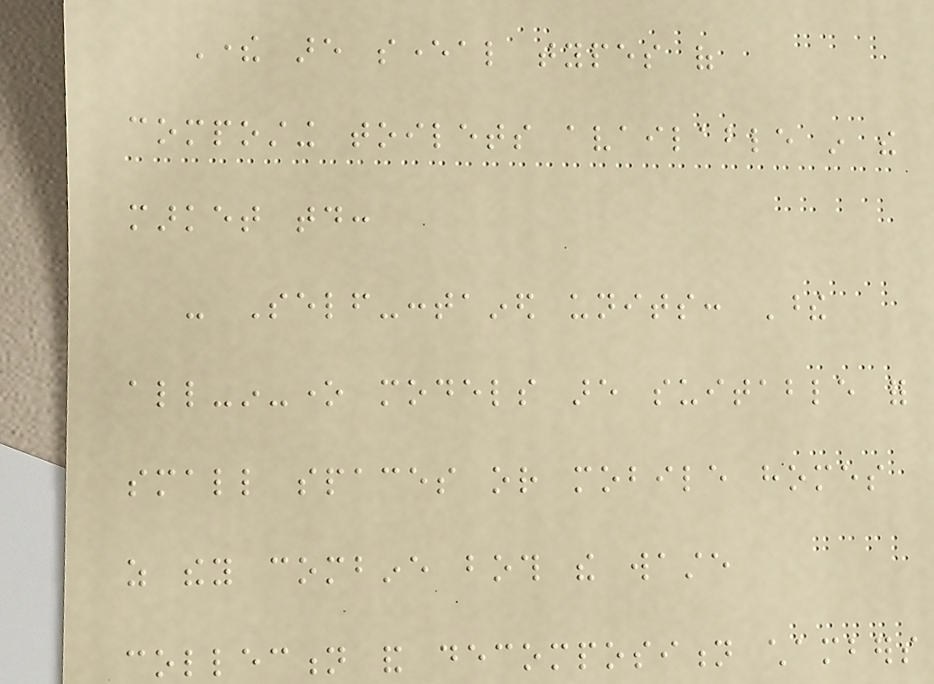There are several types of
composting toilets available in the
market today:
- Self-contained units: These
all-in-one models are suitable for
small spaces or mobile homes
as they combine both the waste
collection and decomposition chambers
